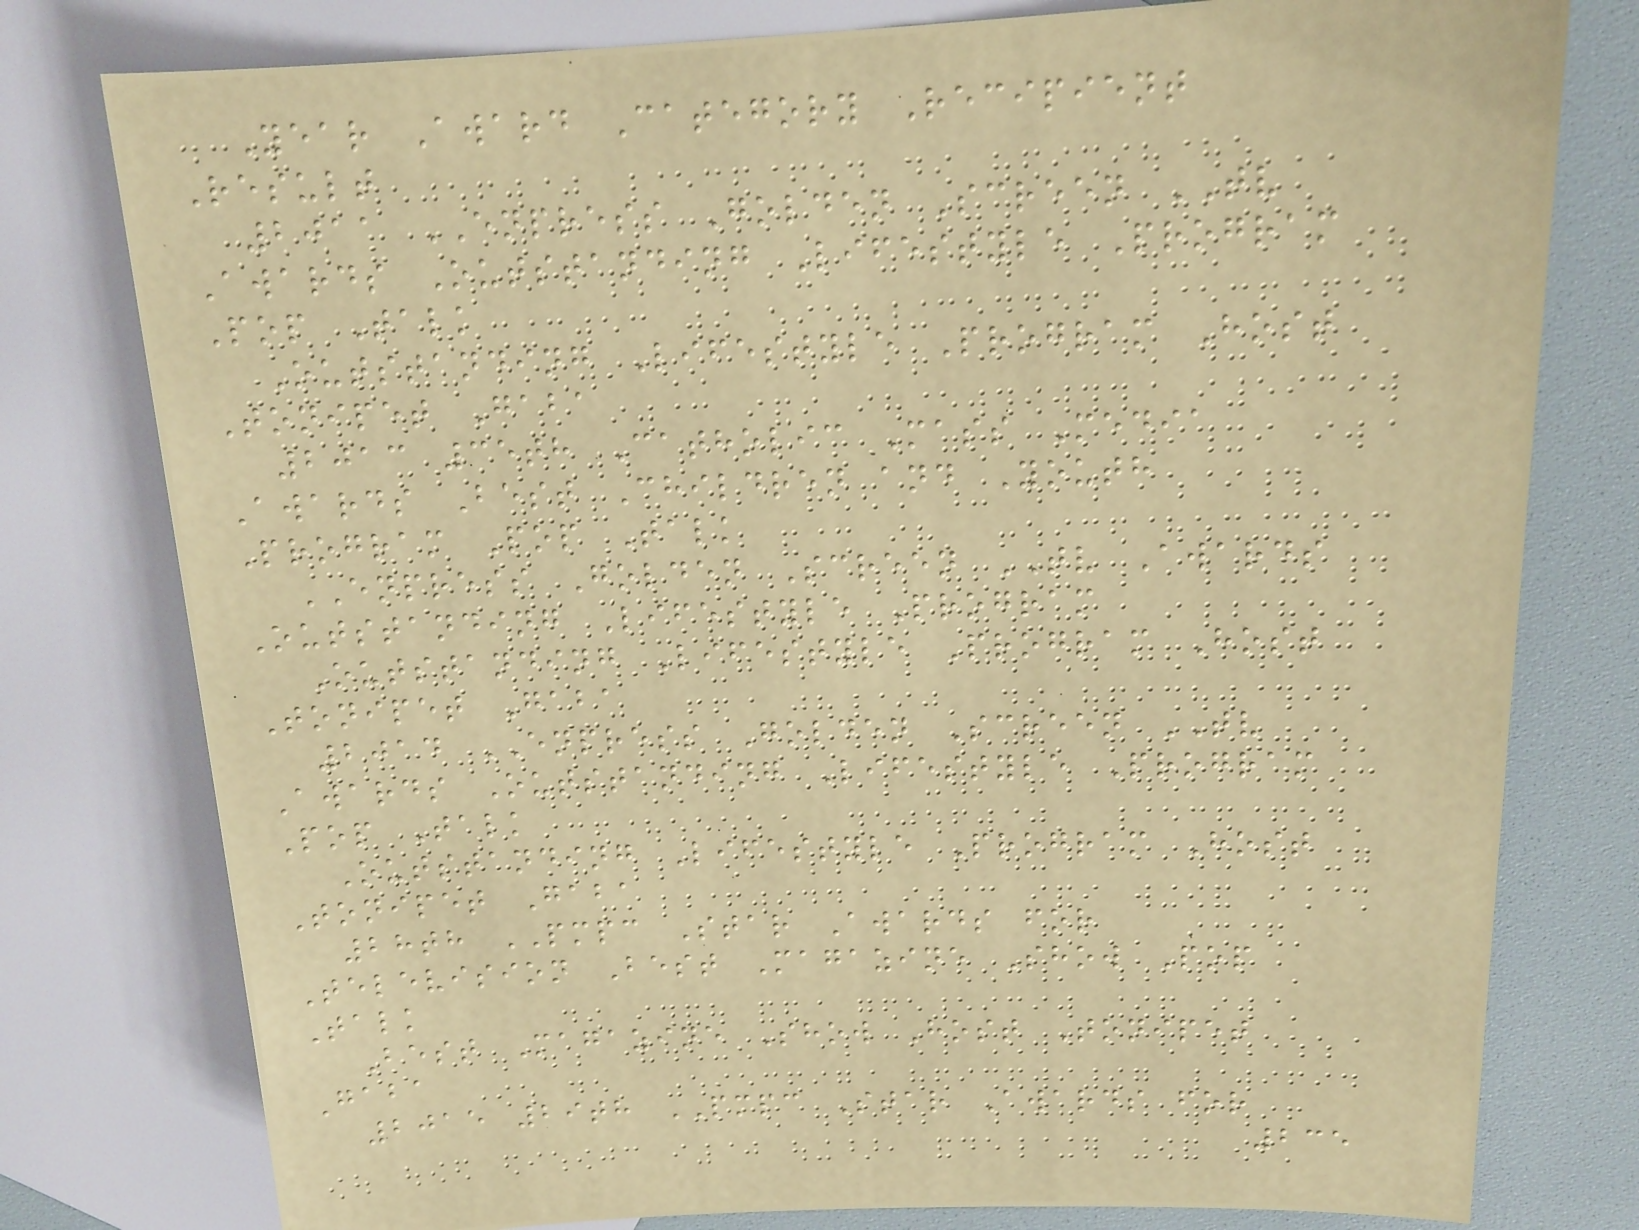Year Award Category Recipient
Result
2011 ENPRESS Golden Screen TV
Awards Outstanding Lifestyle Program
Pop Talk
Outstanding Lifestyle Program Host
Tonipet Gaba
2013 35th Catholic Mass Media
Awards Best Children and Youth
Program Pop Talk
ENPRESS Golden Screen TV Awards
Outstanding Lifestyle Program
Outstanding Lifestyle Program Host
Tonipet Gaba
2014 ENPRESS Golden Screen TV
Awards Outstanding Lifestyle Program
Pop Talk
Outstanding Lifestyle Program Host
Tonipet Gaba
28th PMPC Star Awards for
Television Best Magazine Show Pop
Talk
Best Magazine Show Host Tonipet
Gaba
2015 29th PMPC Star Awards for
235
